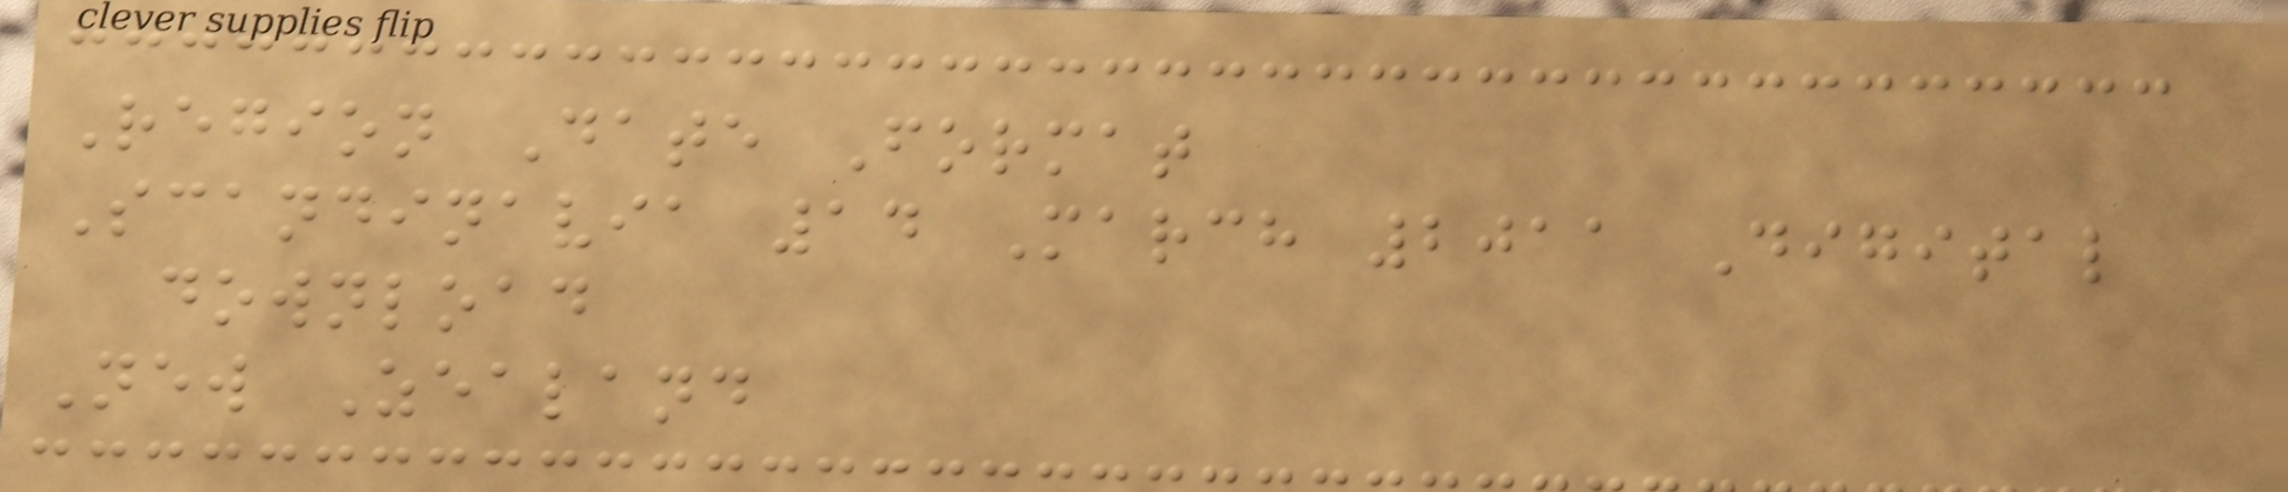Region Date Format
Scandinavia 14 March 2011 Digital
download
New Zealand
